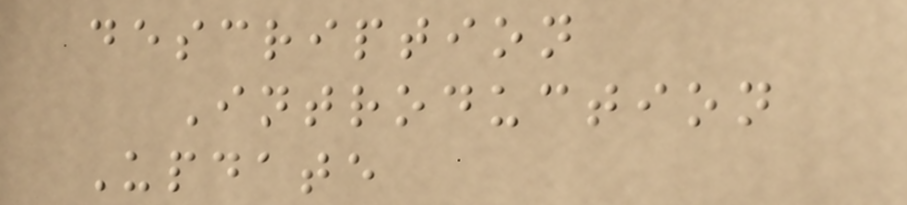description
Introduction
Update
